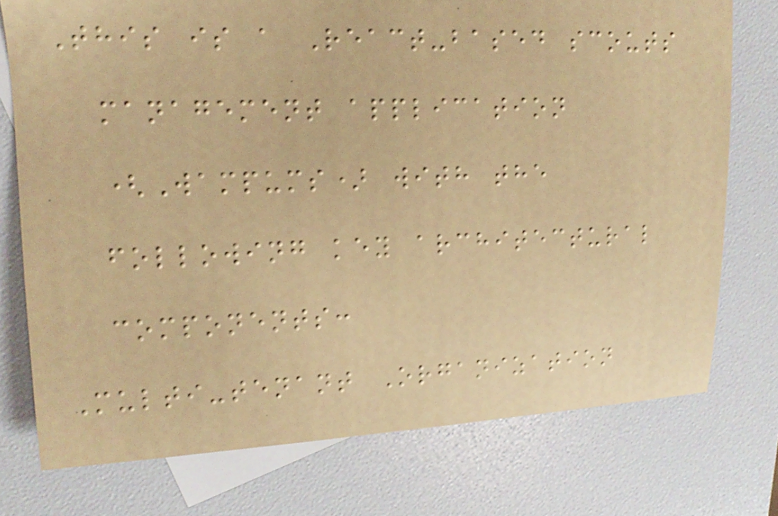This is a React-based scouts
management application
(Wampums) with the
following key architectural
components:
Multi-tenant Organization
